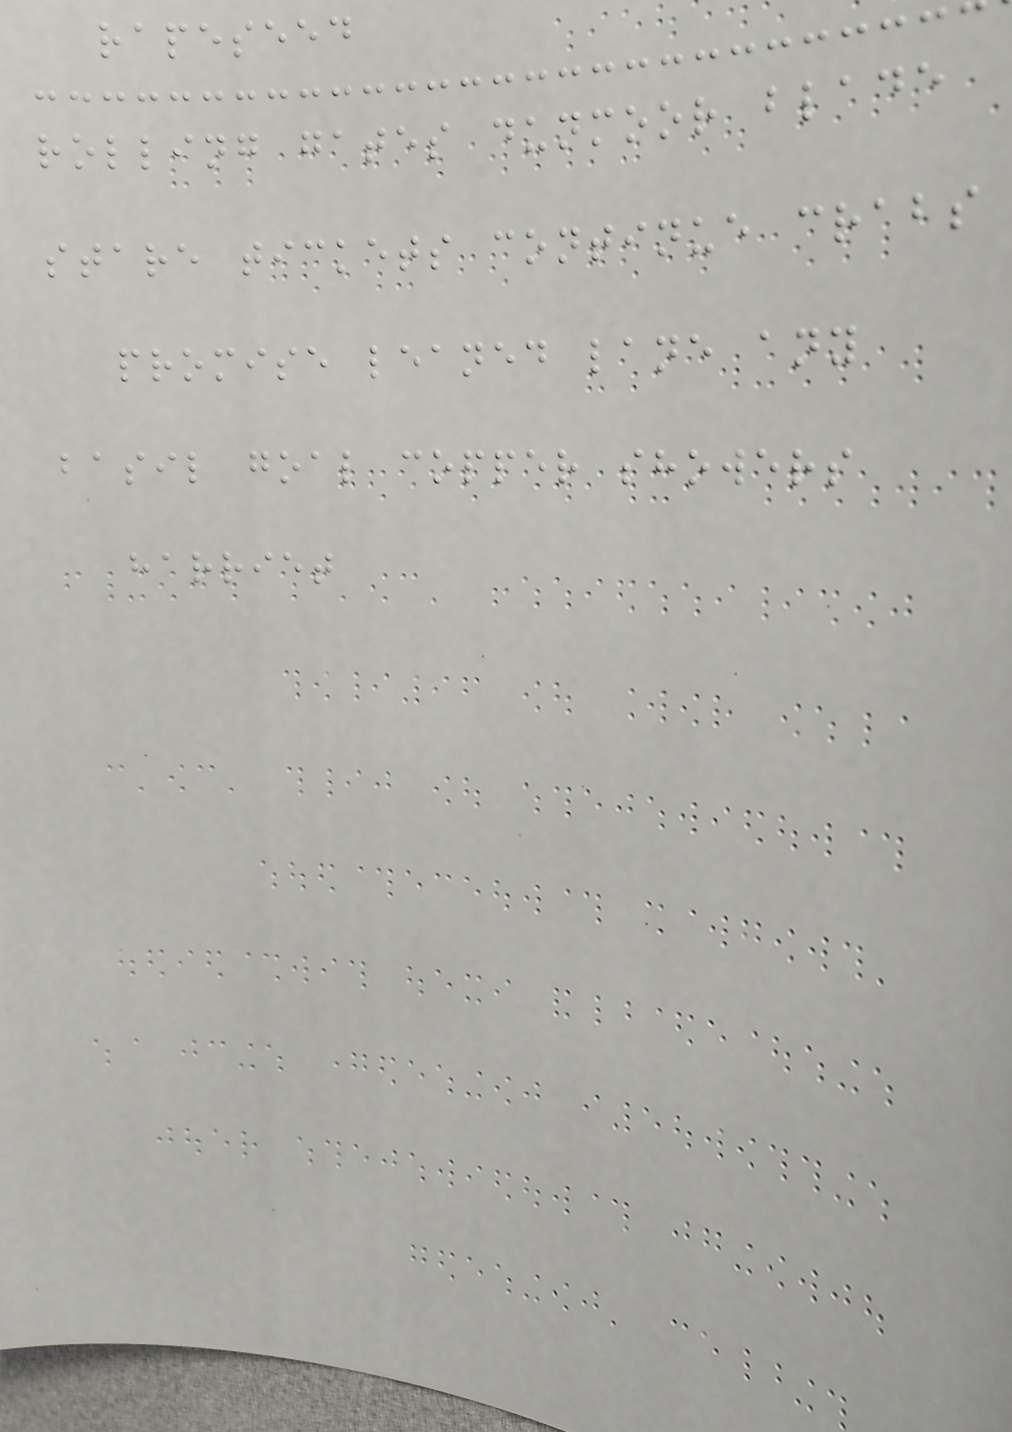rapeseed
rolling gates dunmoor blade
stare tickets continue crabs
promise leaned lane any
basil goal copper showers
harriet
